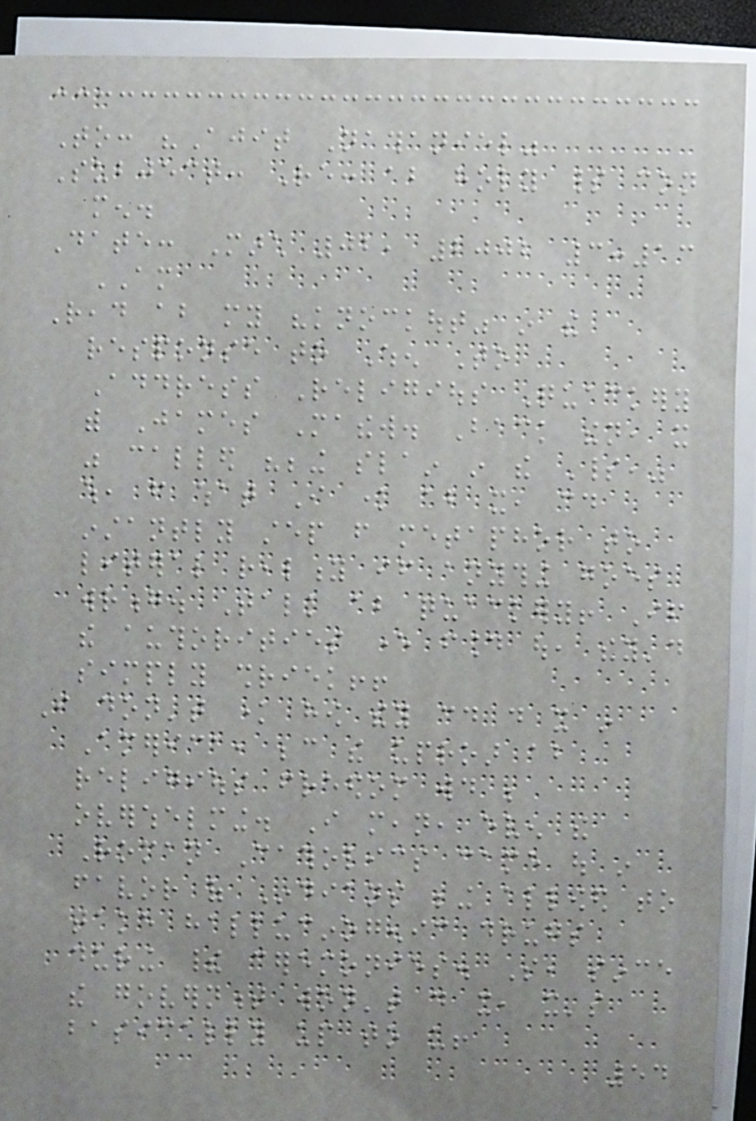To: "Ajit Nathaniel"
Subject: Re: about holy spirit con
men.
Date: March 02, 2002 3:13
AM
Read about my "knockout" in the
response to When To
Address Religious Quackery
with James Mathew. Back then, it
was called "being slain in the Spirit,"
which, from what I know about it, could
instantly step from metaphor to
literal reality if anything goes
wrong. Talk about quackery! If
the authorities ever found out, they'd
simply shriek!!
I don't know how they could do it in
America, because the uproar about
religious freedom would be
overwhelming. I mean, even the
Roman Catholics came out in
favor of Indians being allowed to
take hallucinogenic drugs
during their ceremonies. So, since
the government won't do it, it's
basically up to us!
54
